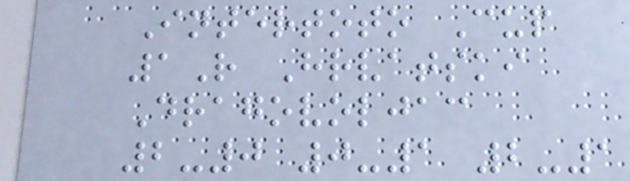Intertoto Cup
1R Hrvatski
Dragovoljac
2-0 0-1 2-1
